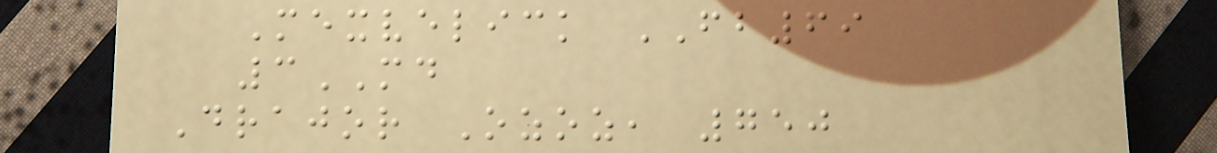Mexvelick FB69
3MD
Drajor Ozoz, 750
